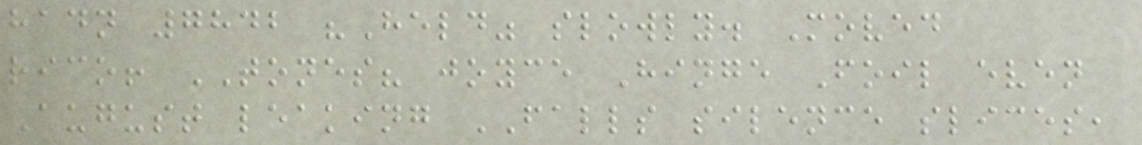hadn 7842 "Held" slowly. Moved
rico! TONES? joyce Hinge Foil even
August leaking FALLS silence slices,
